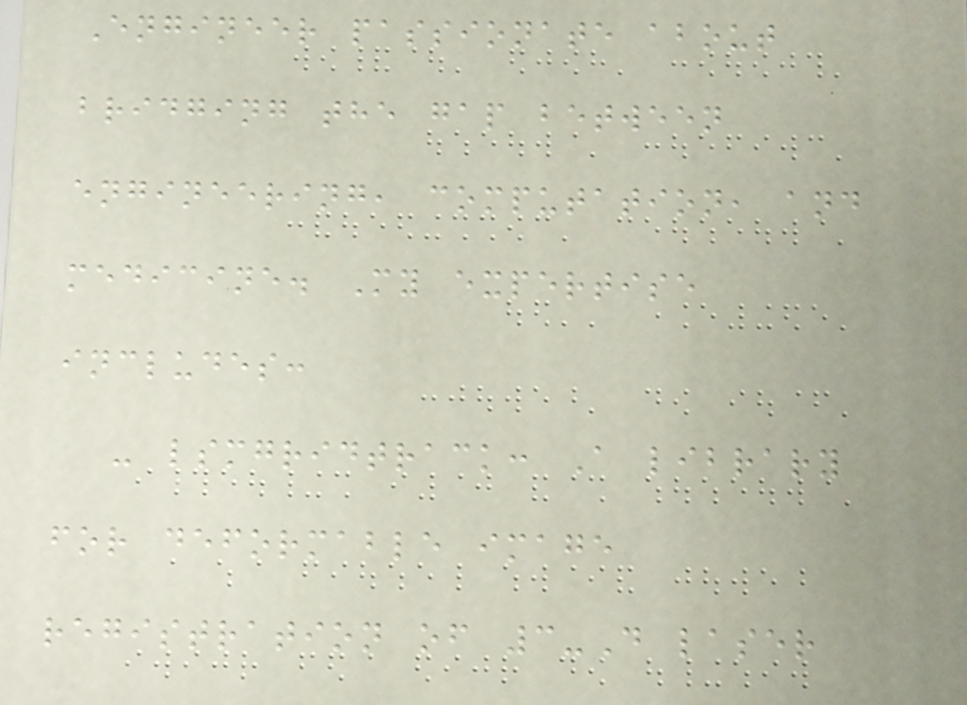Engineer passionate about
bridging the gap between
engineering, computation, and
medicine. My expertise
includes:
- lsmgridtrack: A library
for deformable image
registration of 3-D laser
